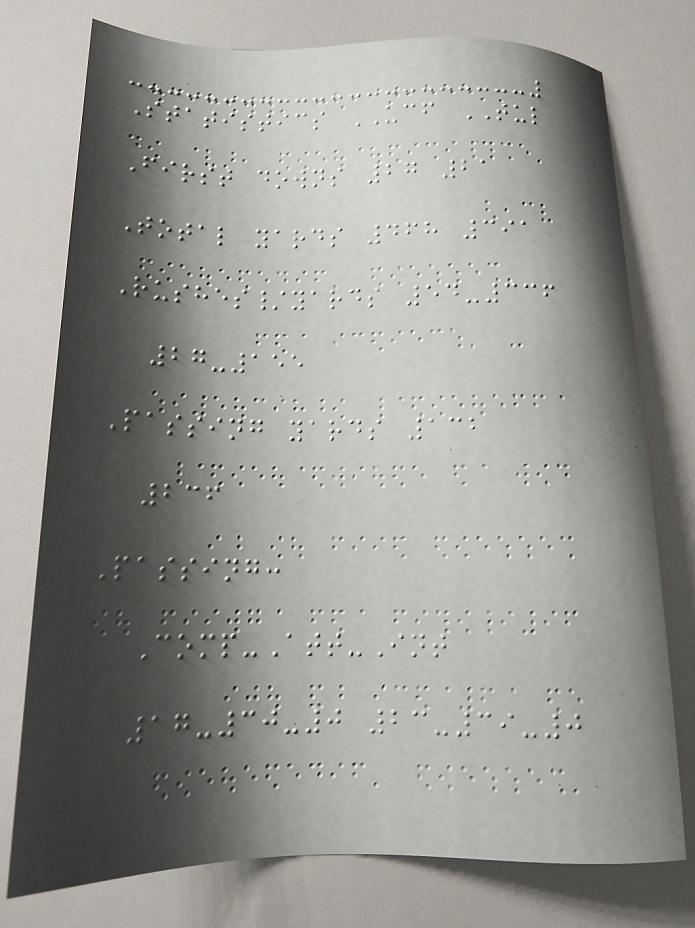Statistics UCF TUL
First downs 27 21
Total yards 468 391
Rushes/yards 54-336
27-155
Passing yards 132
236
Passing:
Comp-Att-Int
17-30-0 23-39-0
